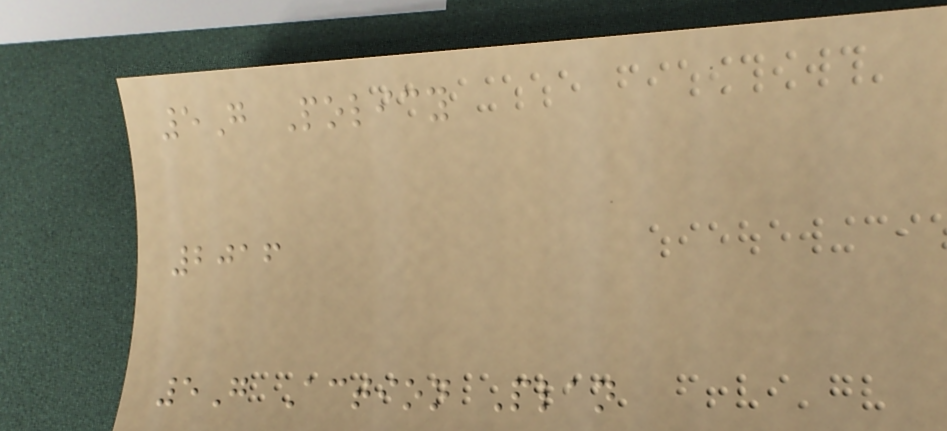5G Policy
2016
5G Action Plan
